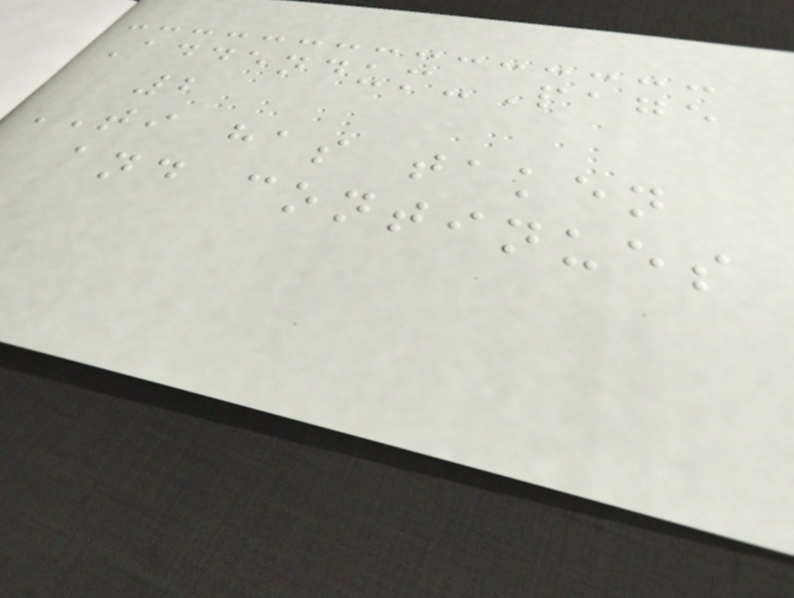Addendum-Page
2
TI has taken
and continues
